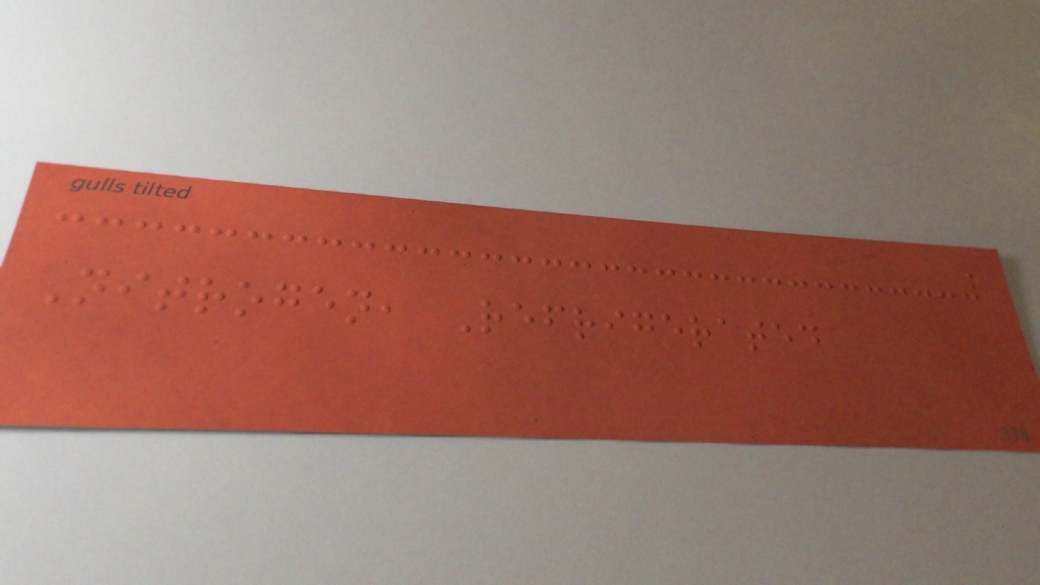Nitrogen, Refrigerated
